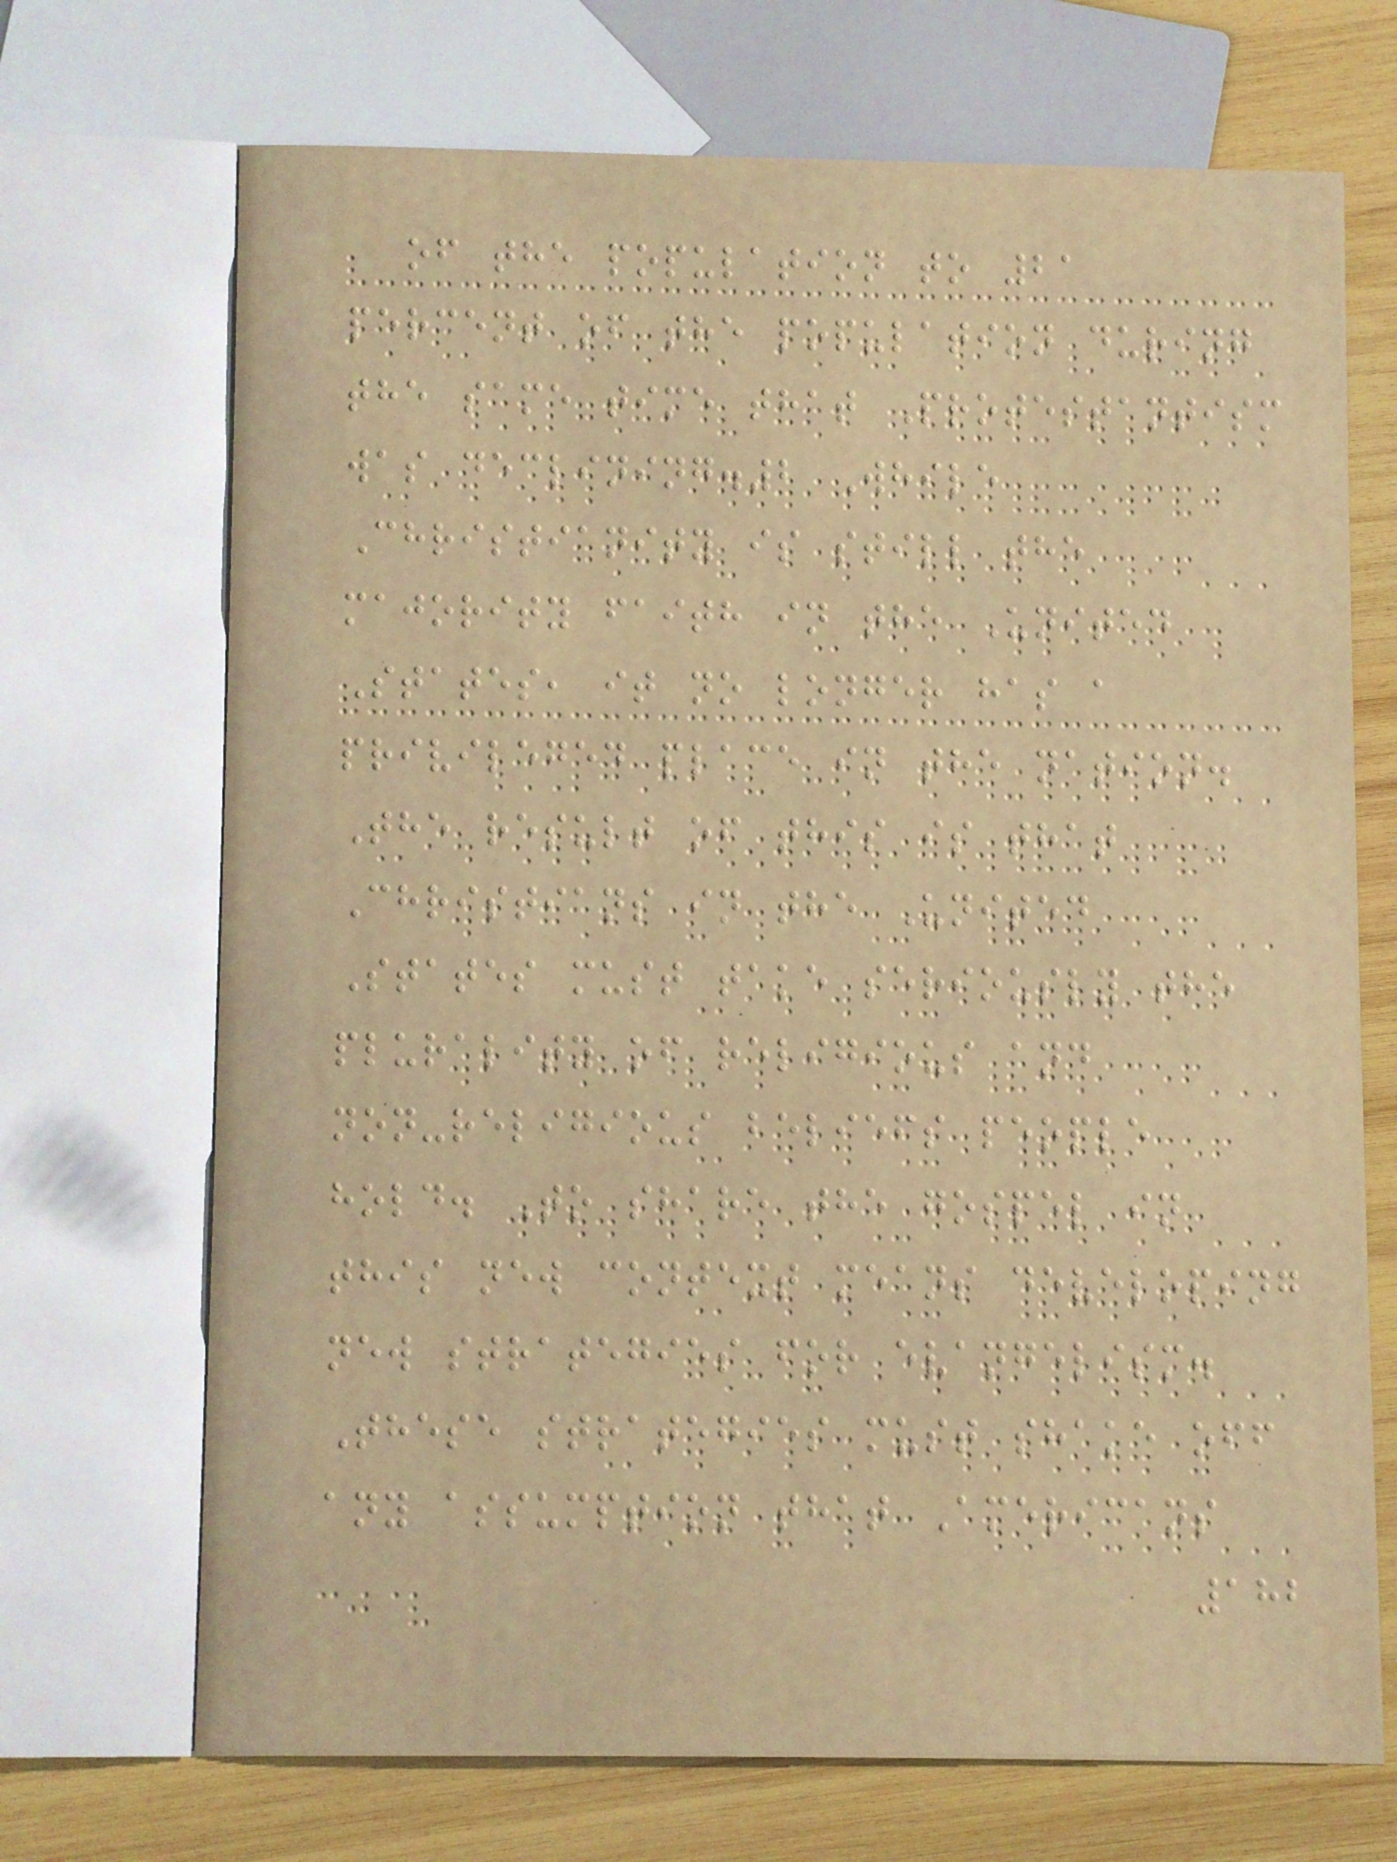of the population to 21
percent of the population during
the same time that Protestantism
was declining.2 While
Christianity is still the
majority faith in the United
States, it no longer has a
privileged place in the nation.
The result of this is that
Christians in the United
States must take seriously the
plurality of religious and
non-religious beliefs people
hold. To share the gospel in
this new context means developing
new strategies for evangelism.
These strategies must shake off
any assumption that Americans
182
